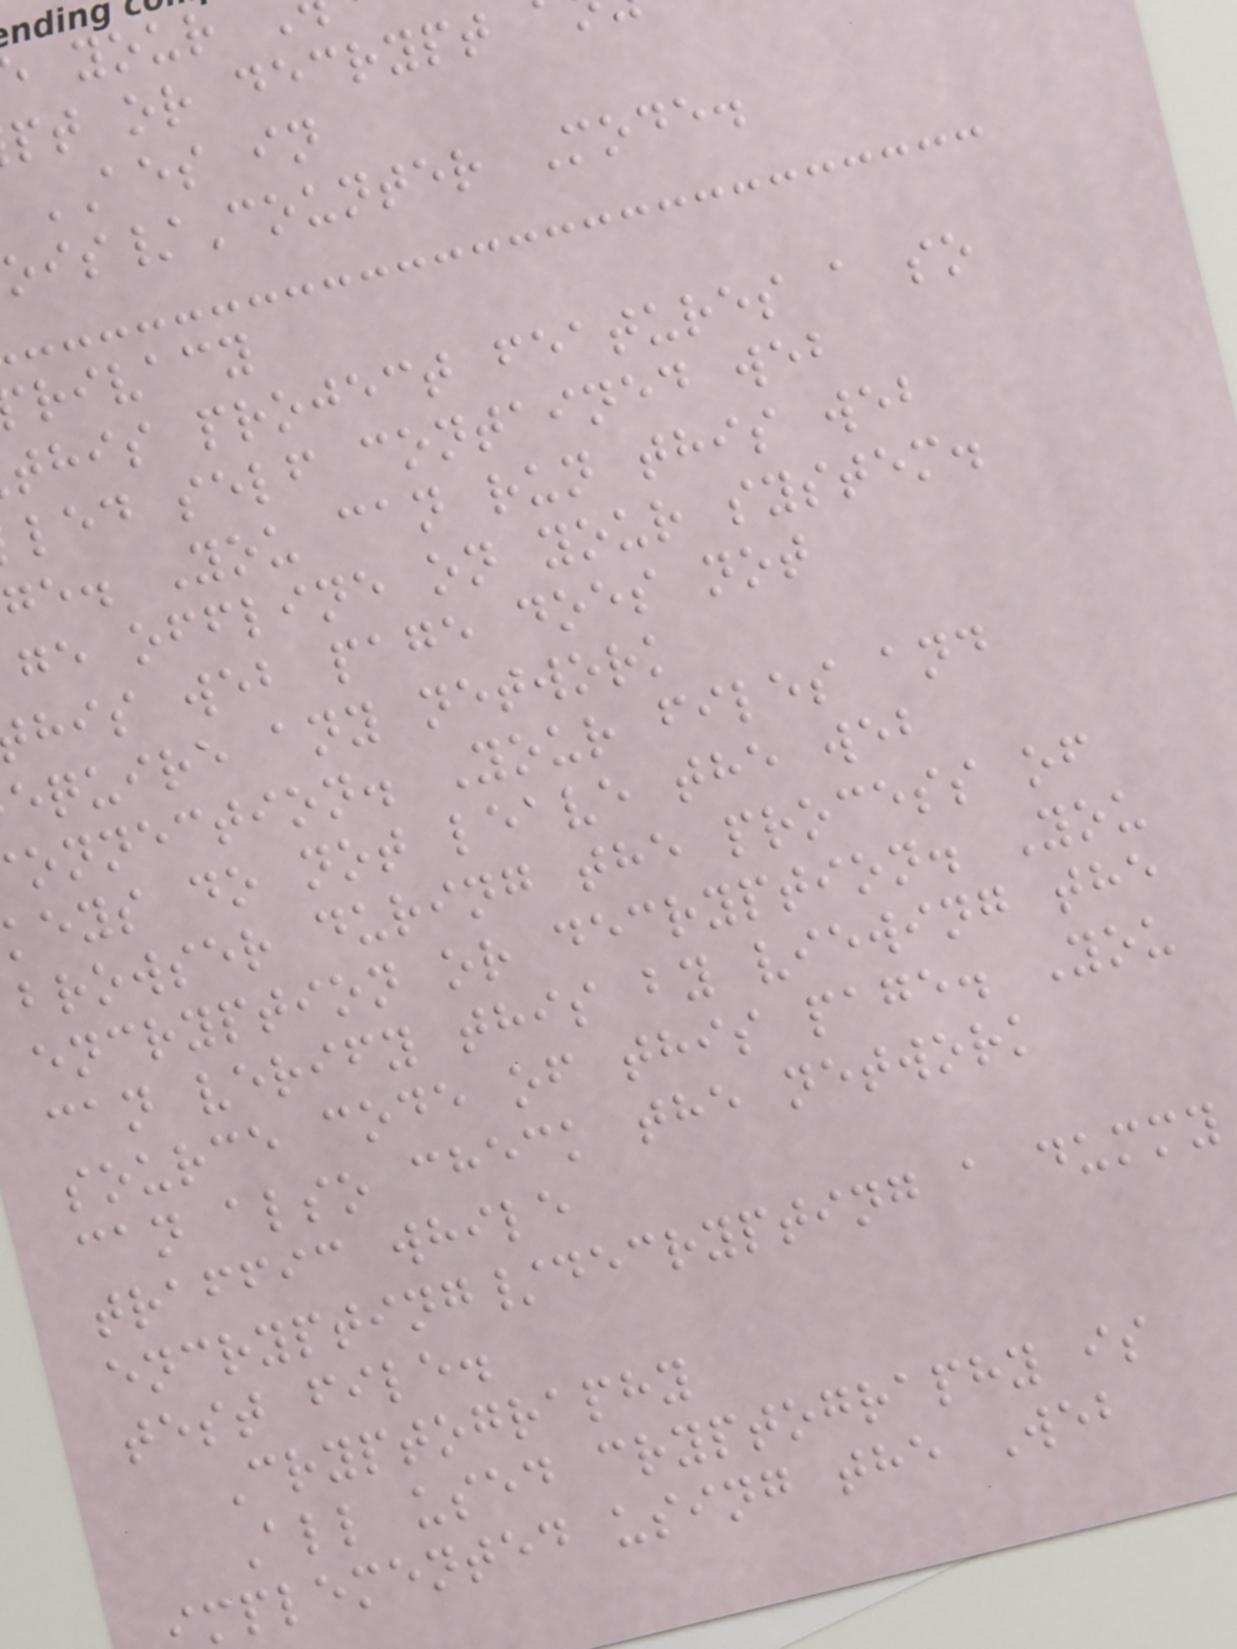pt or decrypt
AES in
ois/Counter Mode.
rivacy
this project features a so
led self contained web
ge. You can run this web
ge offline on your system.
his web page does not
equire any network
onnection. Your files and
keys do not leave the web
browser during the process of
encryption or decryption. You
can verify this by viewing the
source code of this page. You
can also check the network
traffic while
encrypting/decrypting a dummy
test file.
Cryptography
All used cryptography is
mplemented using the Web
